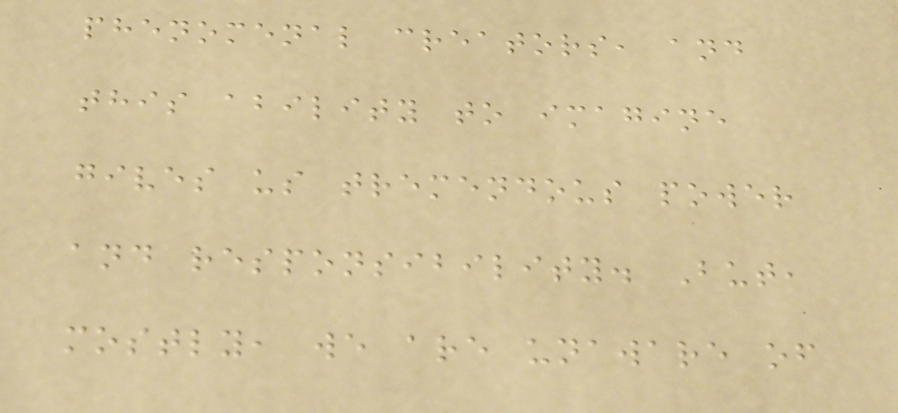phenomenal creators, and
this ability to imagine
gives us tremendous power
and responsibility. But,
mostly, we are unaware of
